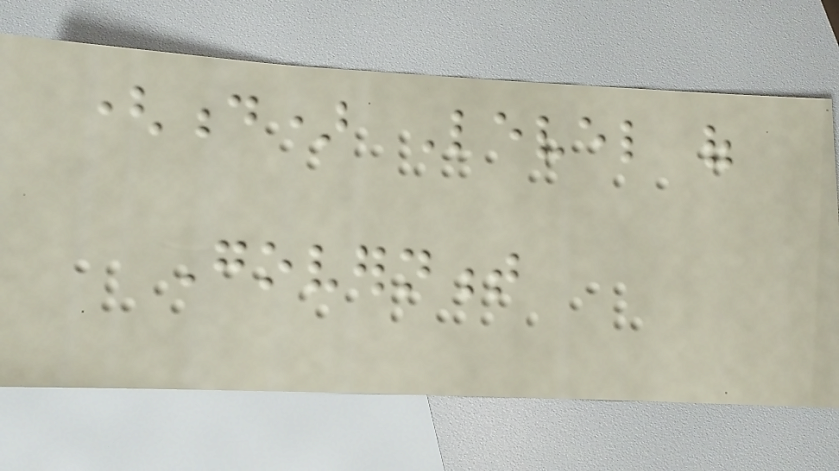(d) Level of
Government
